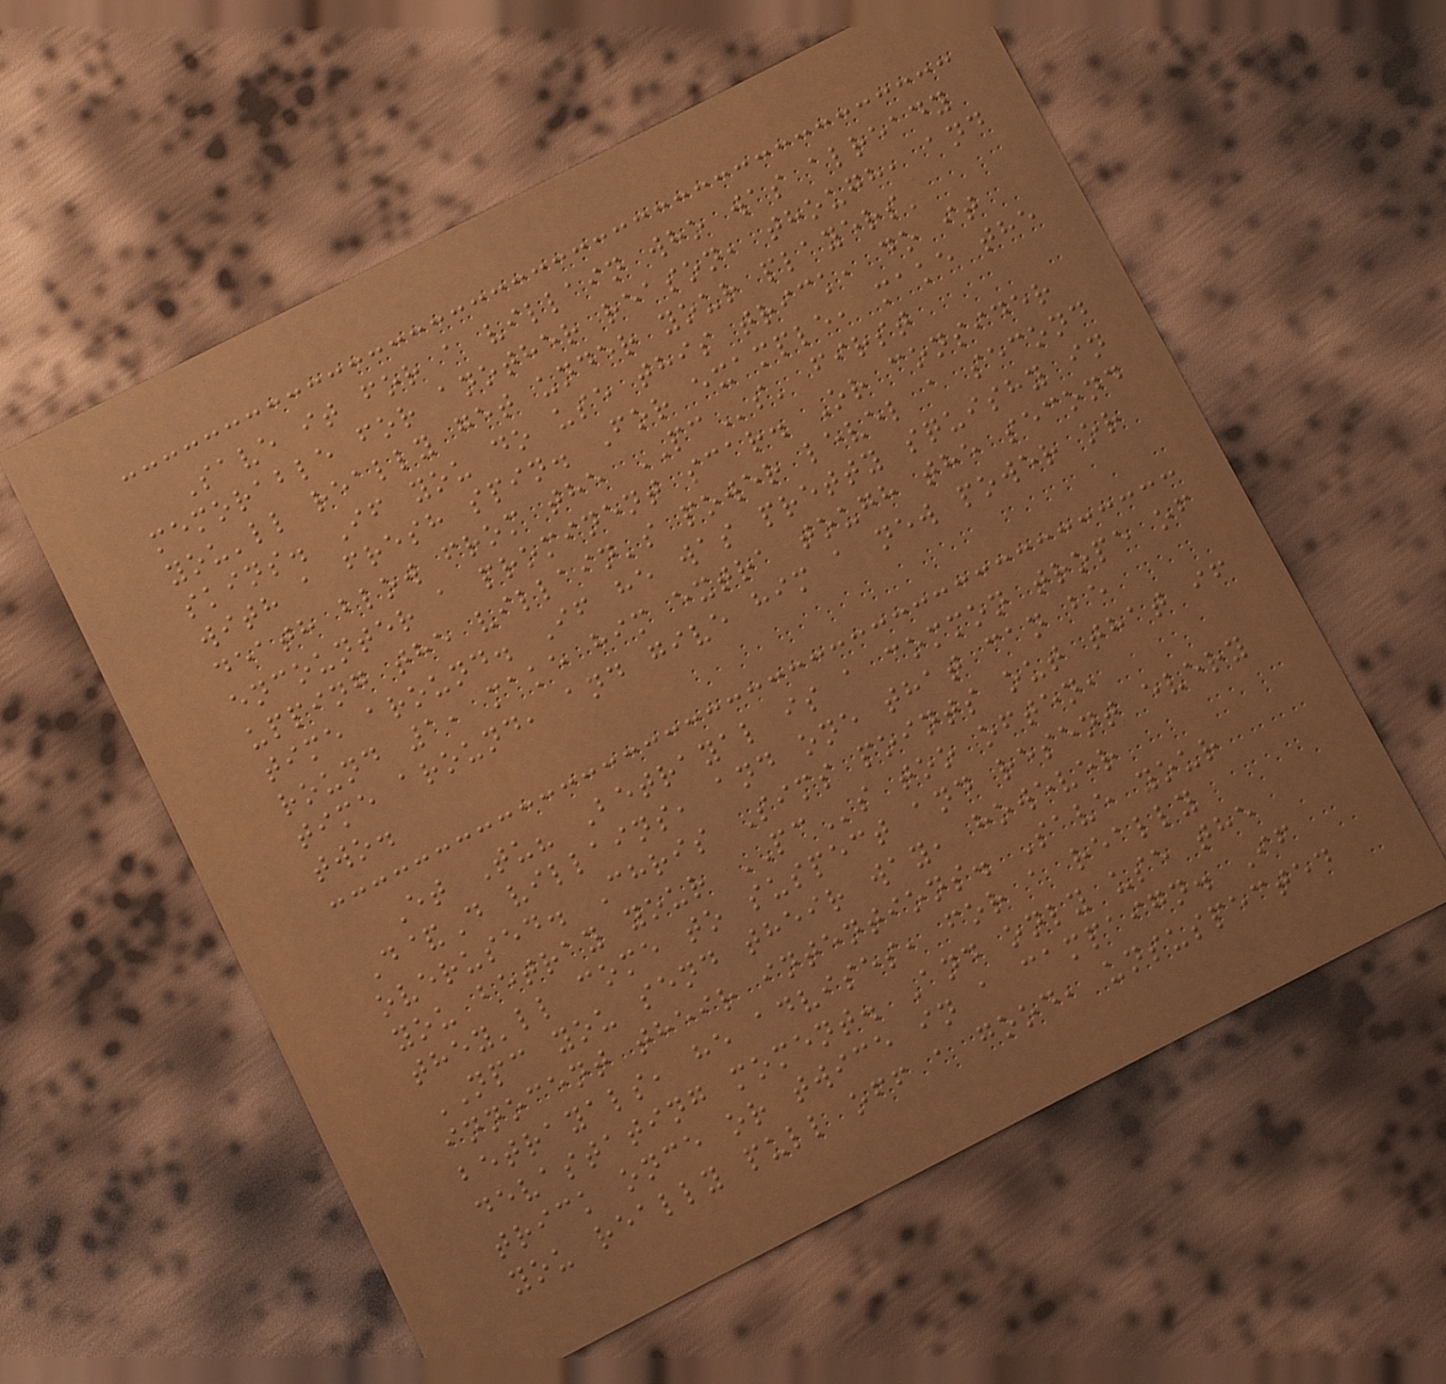Save it for a villain who was already
memorable for another reason, though, and
you'll really get under your players'
skins. If you do use this trick, do it
with a fresh spin. For example, make the
death blow from the PCs' first
encounter a prominent scar. Or consider
upping the villain's power level a second
time around. If he was pretty squishy in
round 1, make him extra tough the second
time around, and give him a new power or
two.
Et Tu? Betrayal is a common trope of
D&D villains, and one that can be
overused. Chris Sims points out that if
you betray your PCs too often,
they'll come to suspect and resent every
NPC you send their way, however
innocent their intentions. Save your
betrayals, he advises, for a really
devastating moment. And only use the
trick once or twice in a campaign. If
you really pull off a good, unsuspected
